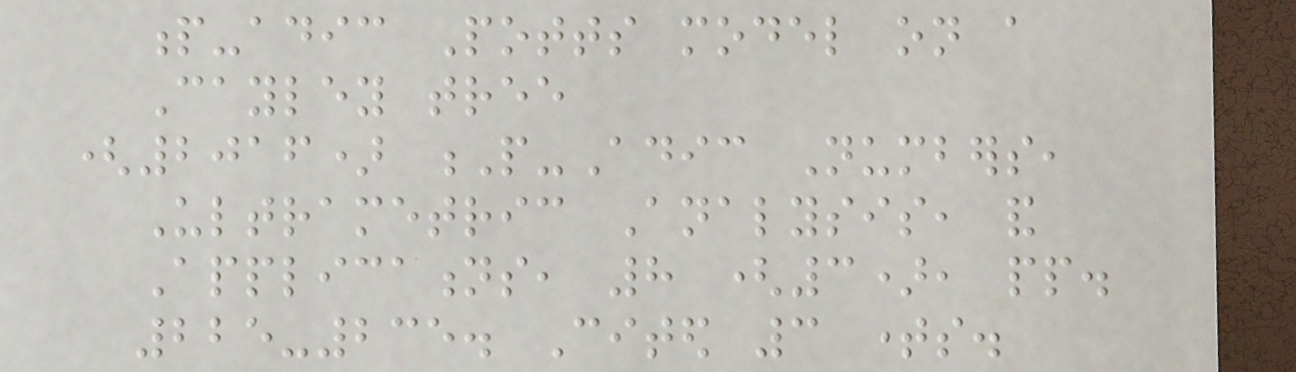p-adic Potts model on a
Cayley tree
(2016) P-Adic Numbers,
Ultrametric Analysis, and
Applications, 8 (3), pp.
225-235. Cited 3 times.
